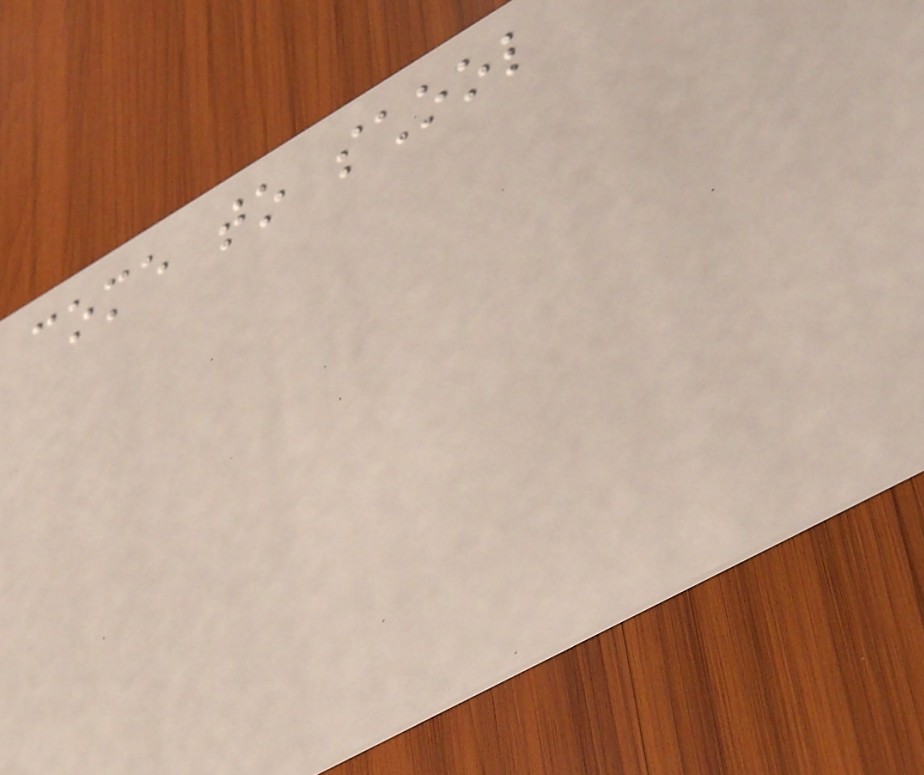come to school
